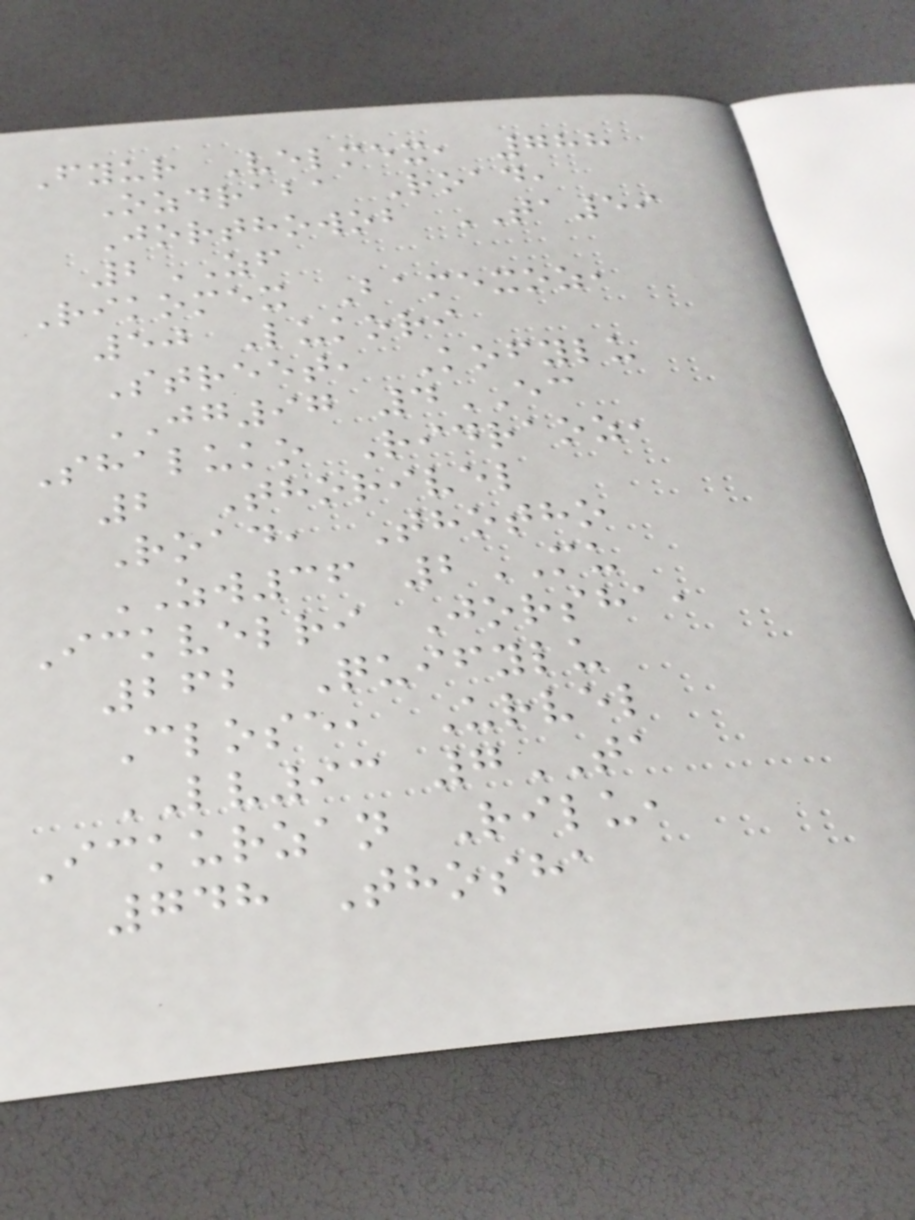Fyur Velmex, 788
Ozdraba Road,
Jorthowob TA59
2ZF
Rikomex Bamexoz,
50 Lukori
Street, Kofylu
JG97 4EC
Shaluko Ridraoz,
2 Thorivel
Road, Thotho
ZW36 2MU
Ickvelri Jorsha,
262 Quifylu
Close, Urvel
LV93 7TA
Ickurzan Rilu,
748 Thosha
